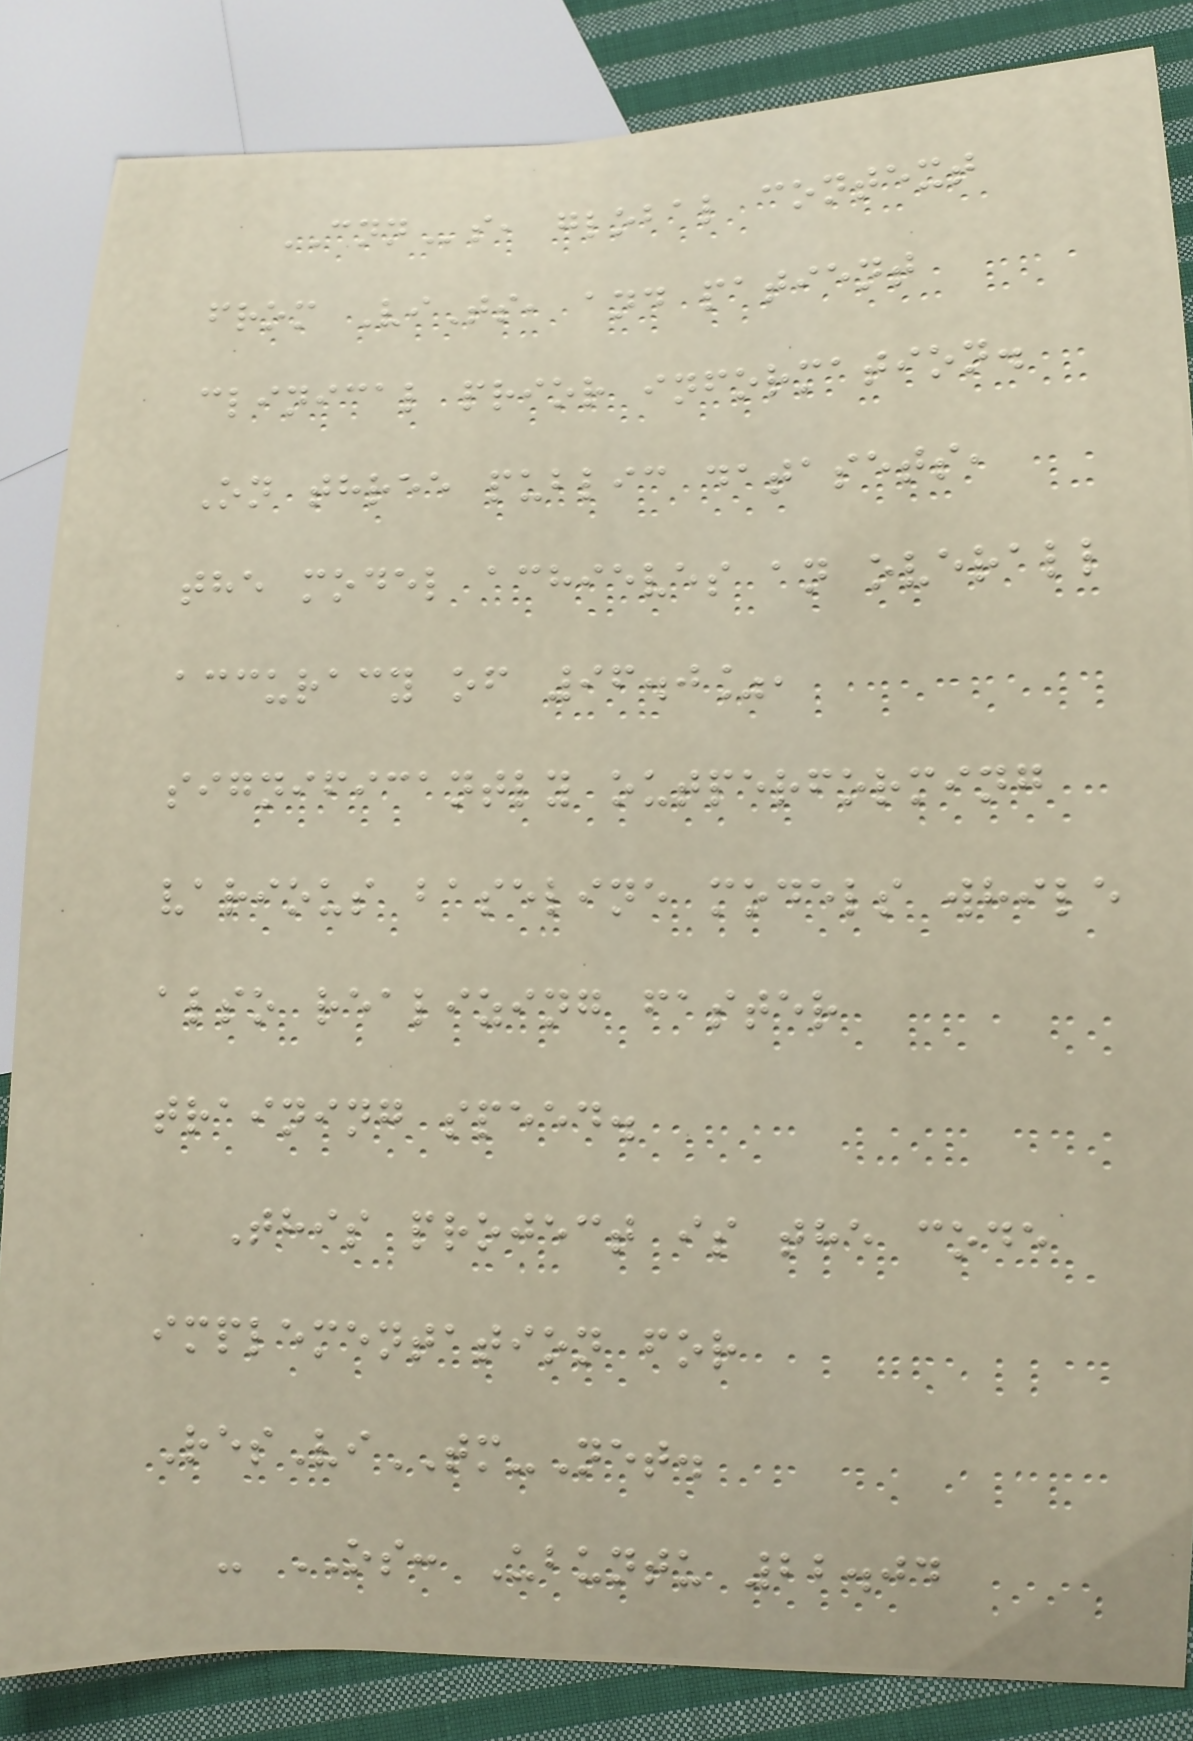CNNs, global context
from ViTs, and patient
clinical prior information.
On three public datasets,
the model achieves an overall
accuracy of 96.0%,
significantly outperforming
various baseline models while
also realizing faster
training speed.
This project is the code
implementation for
ResViTM-Net.
- OS: Ubuntu 22.04
